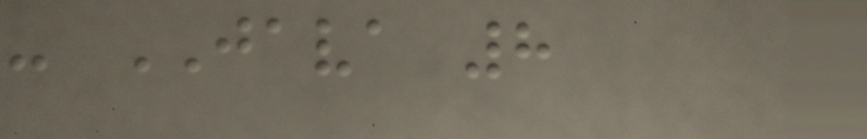- JAVA 8
